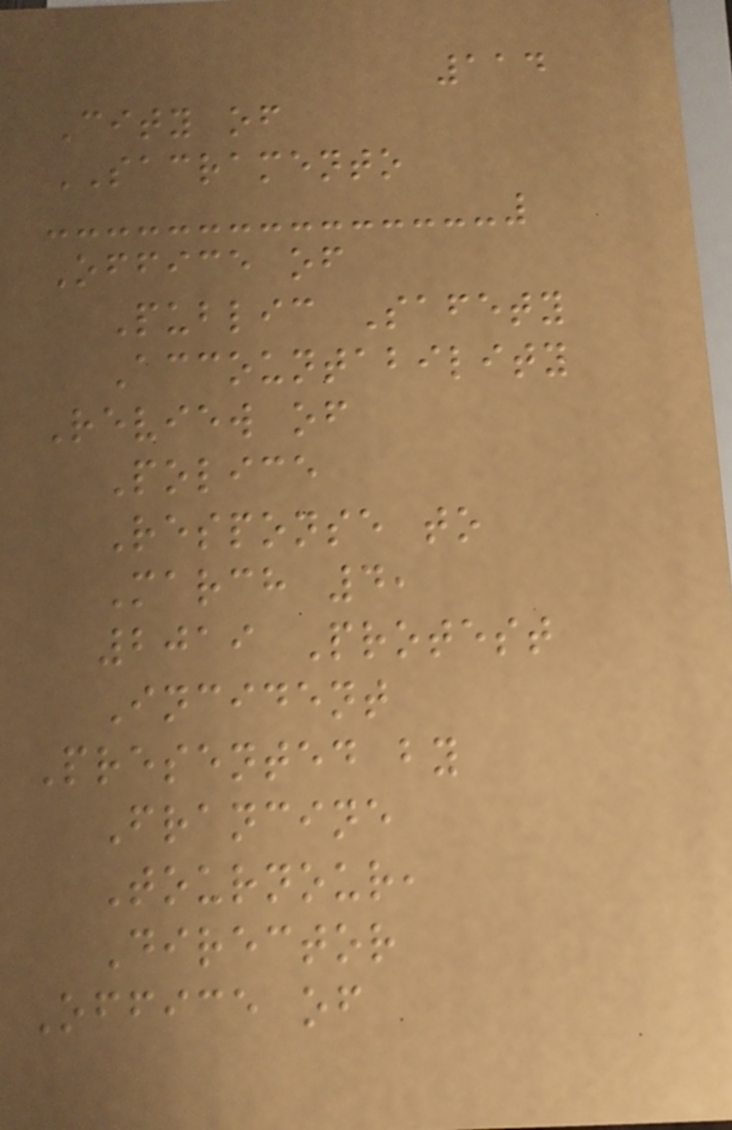114
City of
SACRAMENTO
Office of
Public Safety
Accountability
Review of
Police
Response to
March 4,
2019 Protest
Incident
Presented by
Francine
Tournour,
Director
Office of
